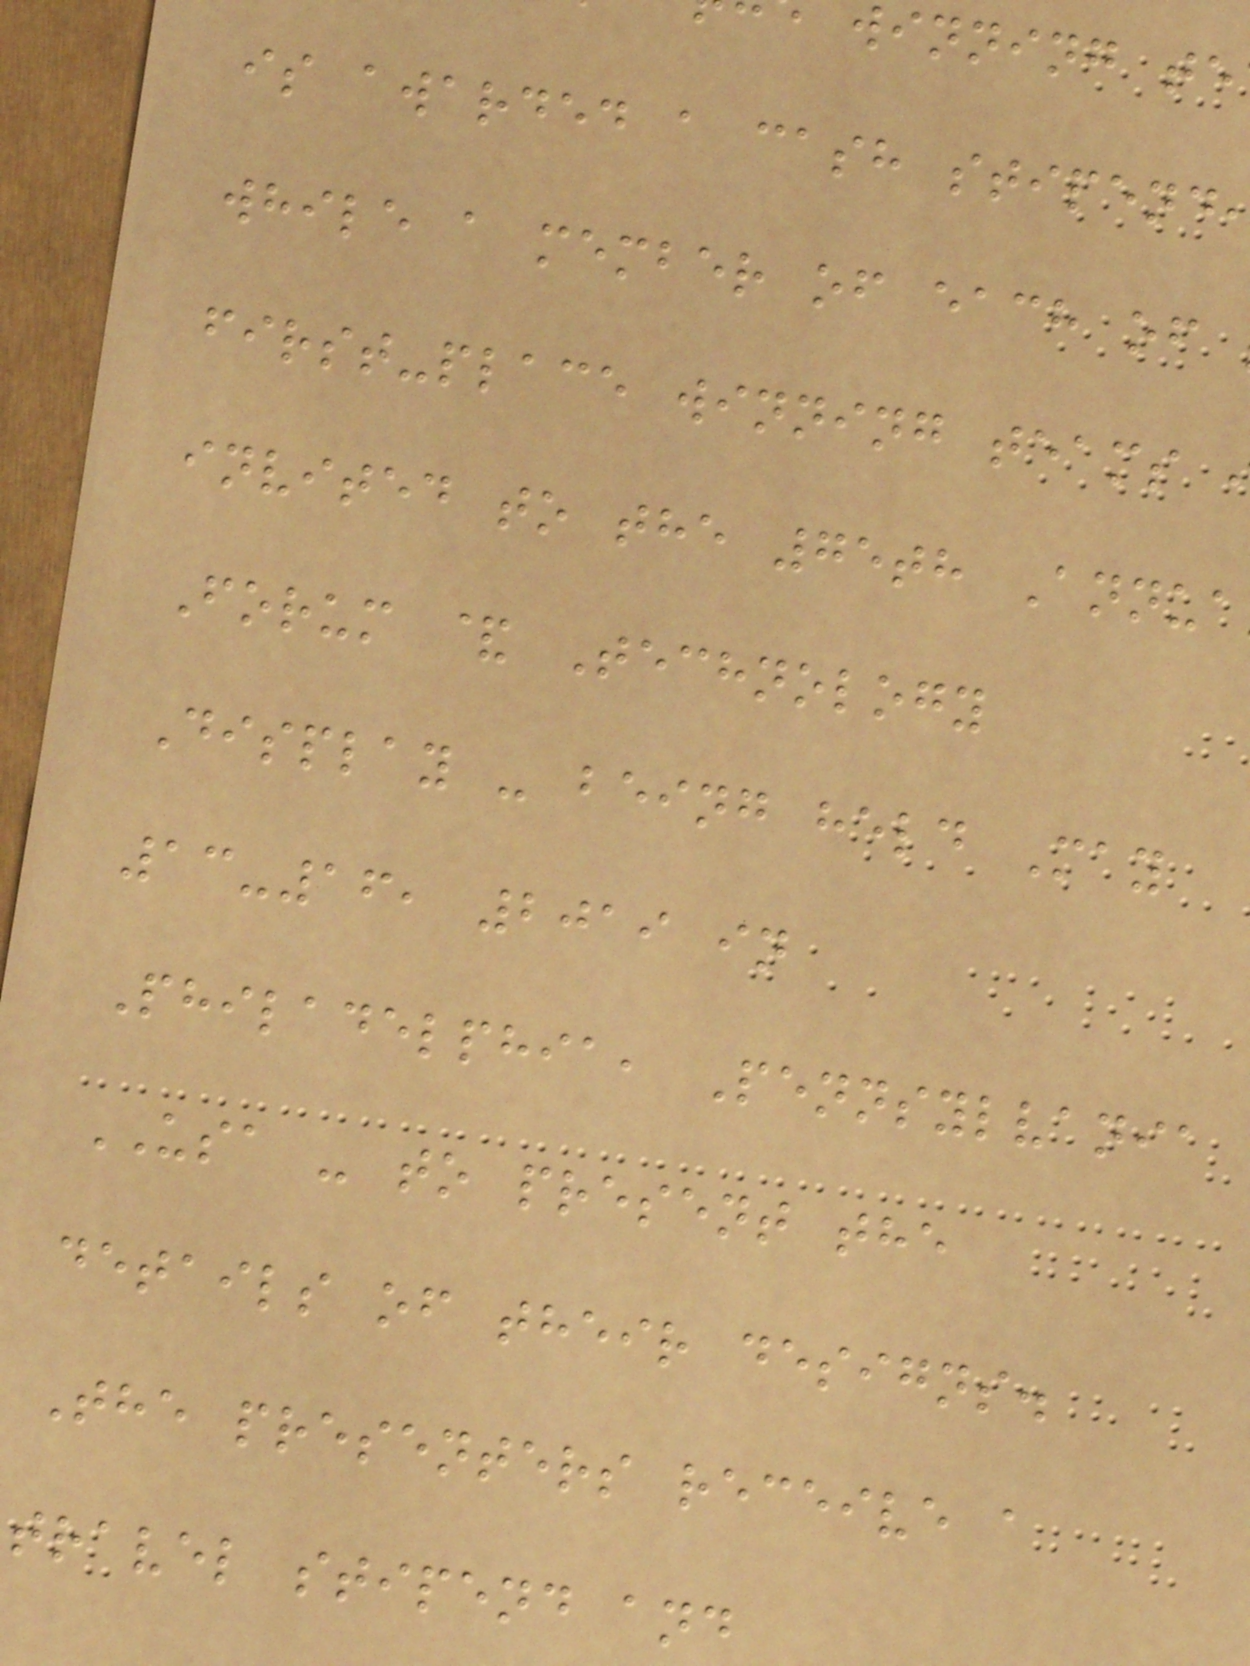winning te
is awarded a cash stipend
while a member of each of
first-place winning teams
invited to the 75th Annua
Forum & Technology
Display - being held May
13-16, 2019 in
Philadelphia, Pennsylvania
USA - to present the
details of their designs.
The presenters receive a
travel stipend and
